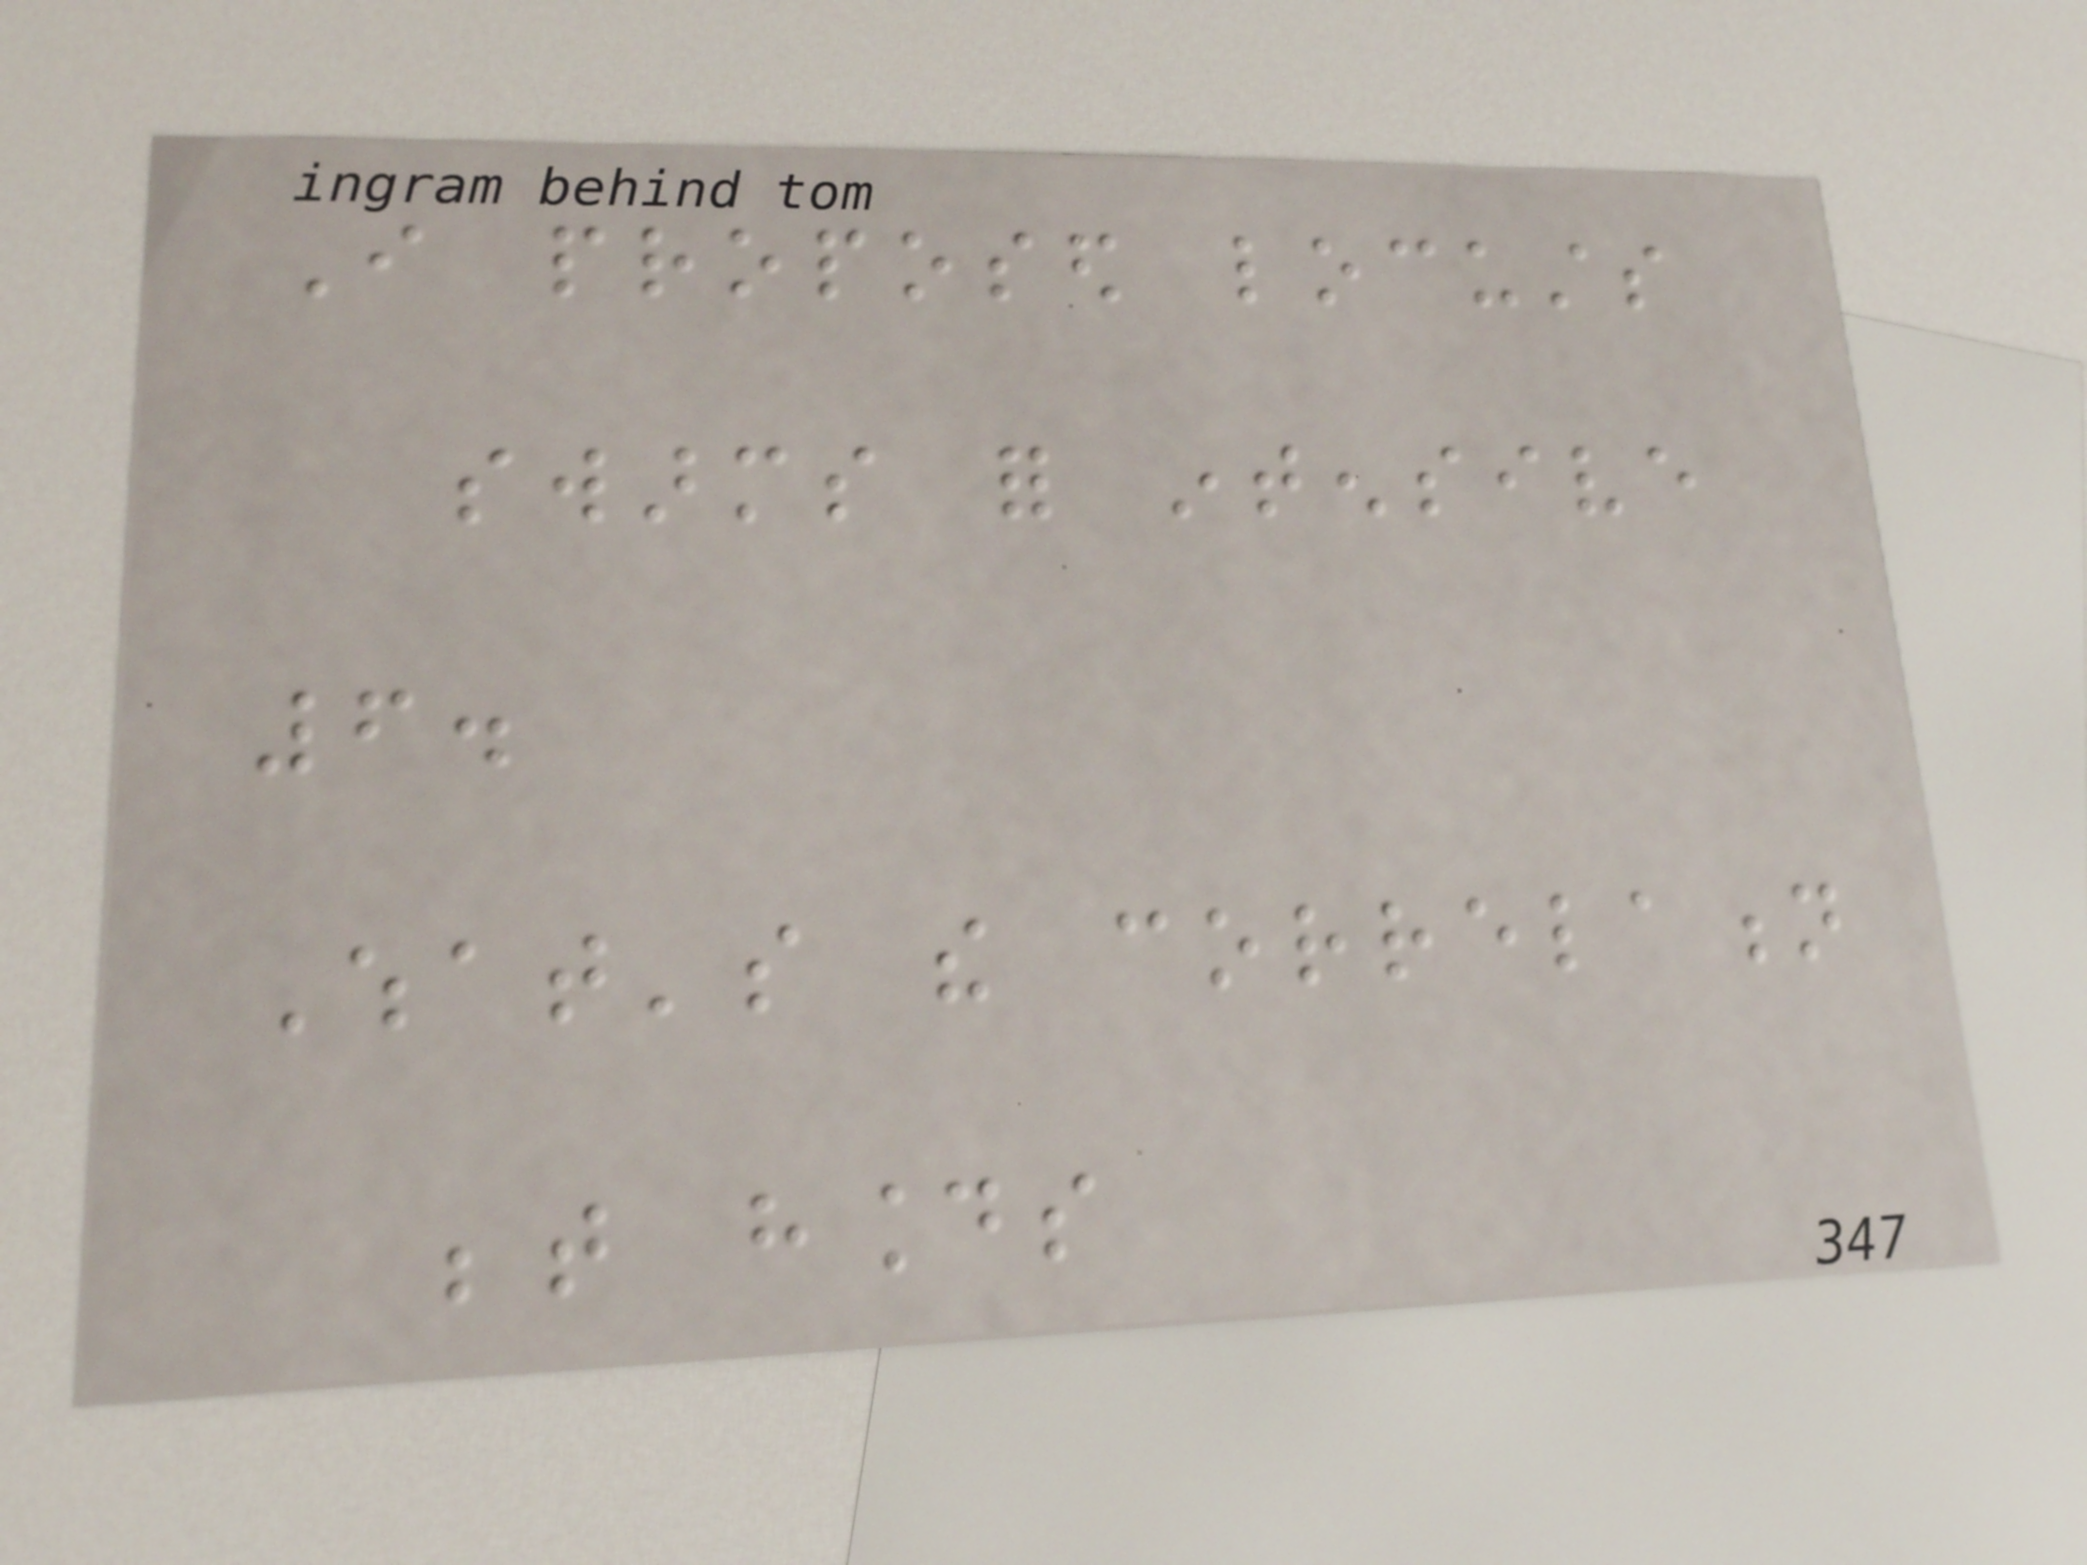I proposed locusts
swarms for intensive
6.
What's the correlation
between hounds
